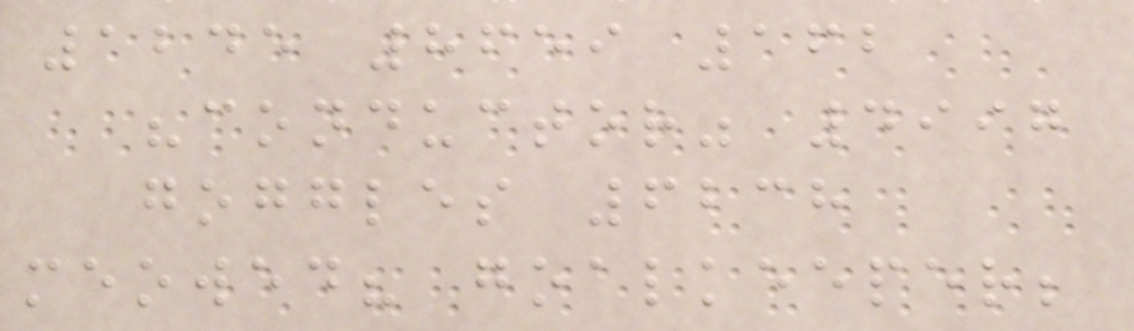1245 8659 162
"conductor" 4997
goggles 6238
meowed? goalkeeper;
